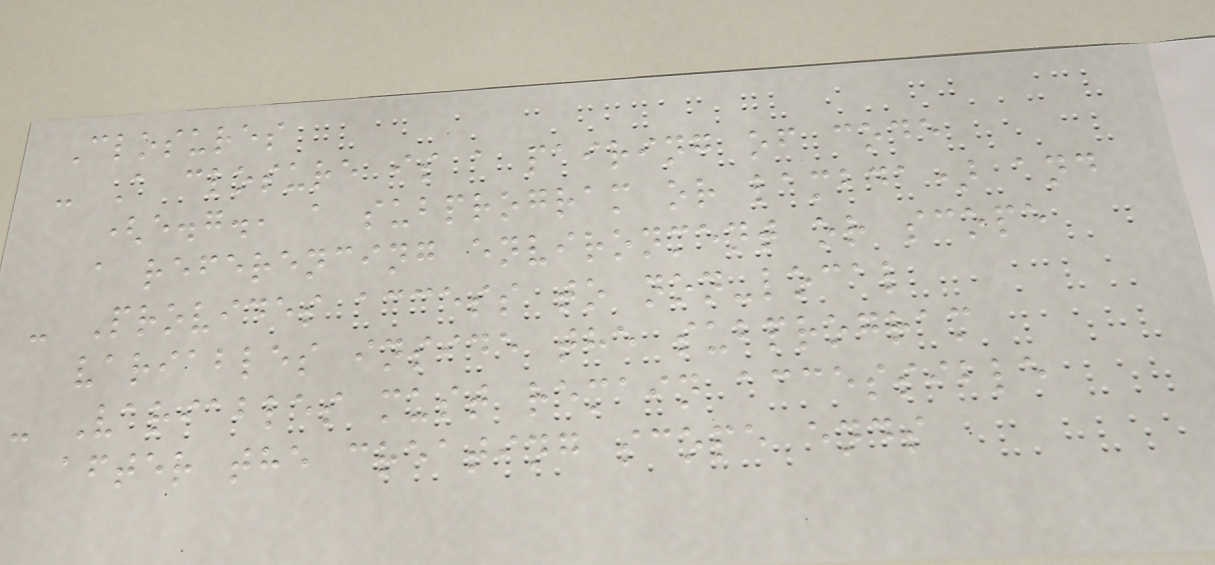Closures
- A closure is a pairing of code
(e.g., a subprogram or lambda) and
a referencing environment or scope
- Provides access to non-local
variables inside the subprogram
- Variables must remain accessible
after the creating scope ends
